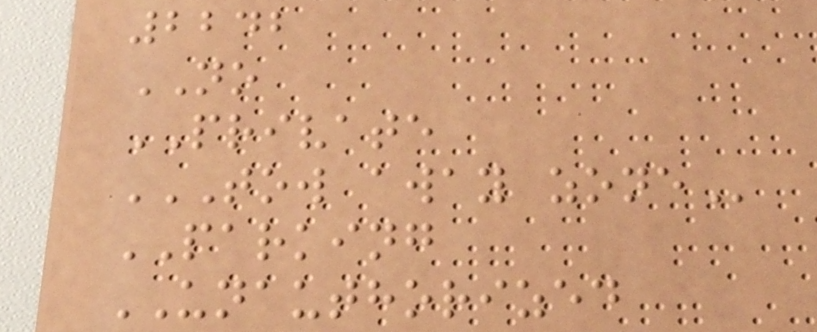2242
NO
PRIVATE
TOW AWAY ZONE
PARKING
UNAUTHORIZED
